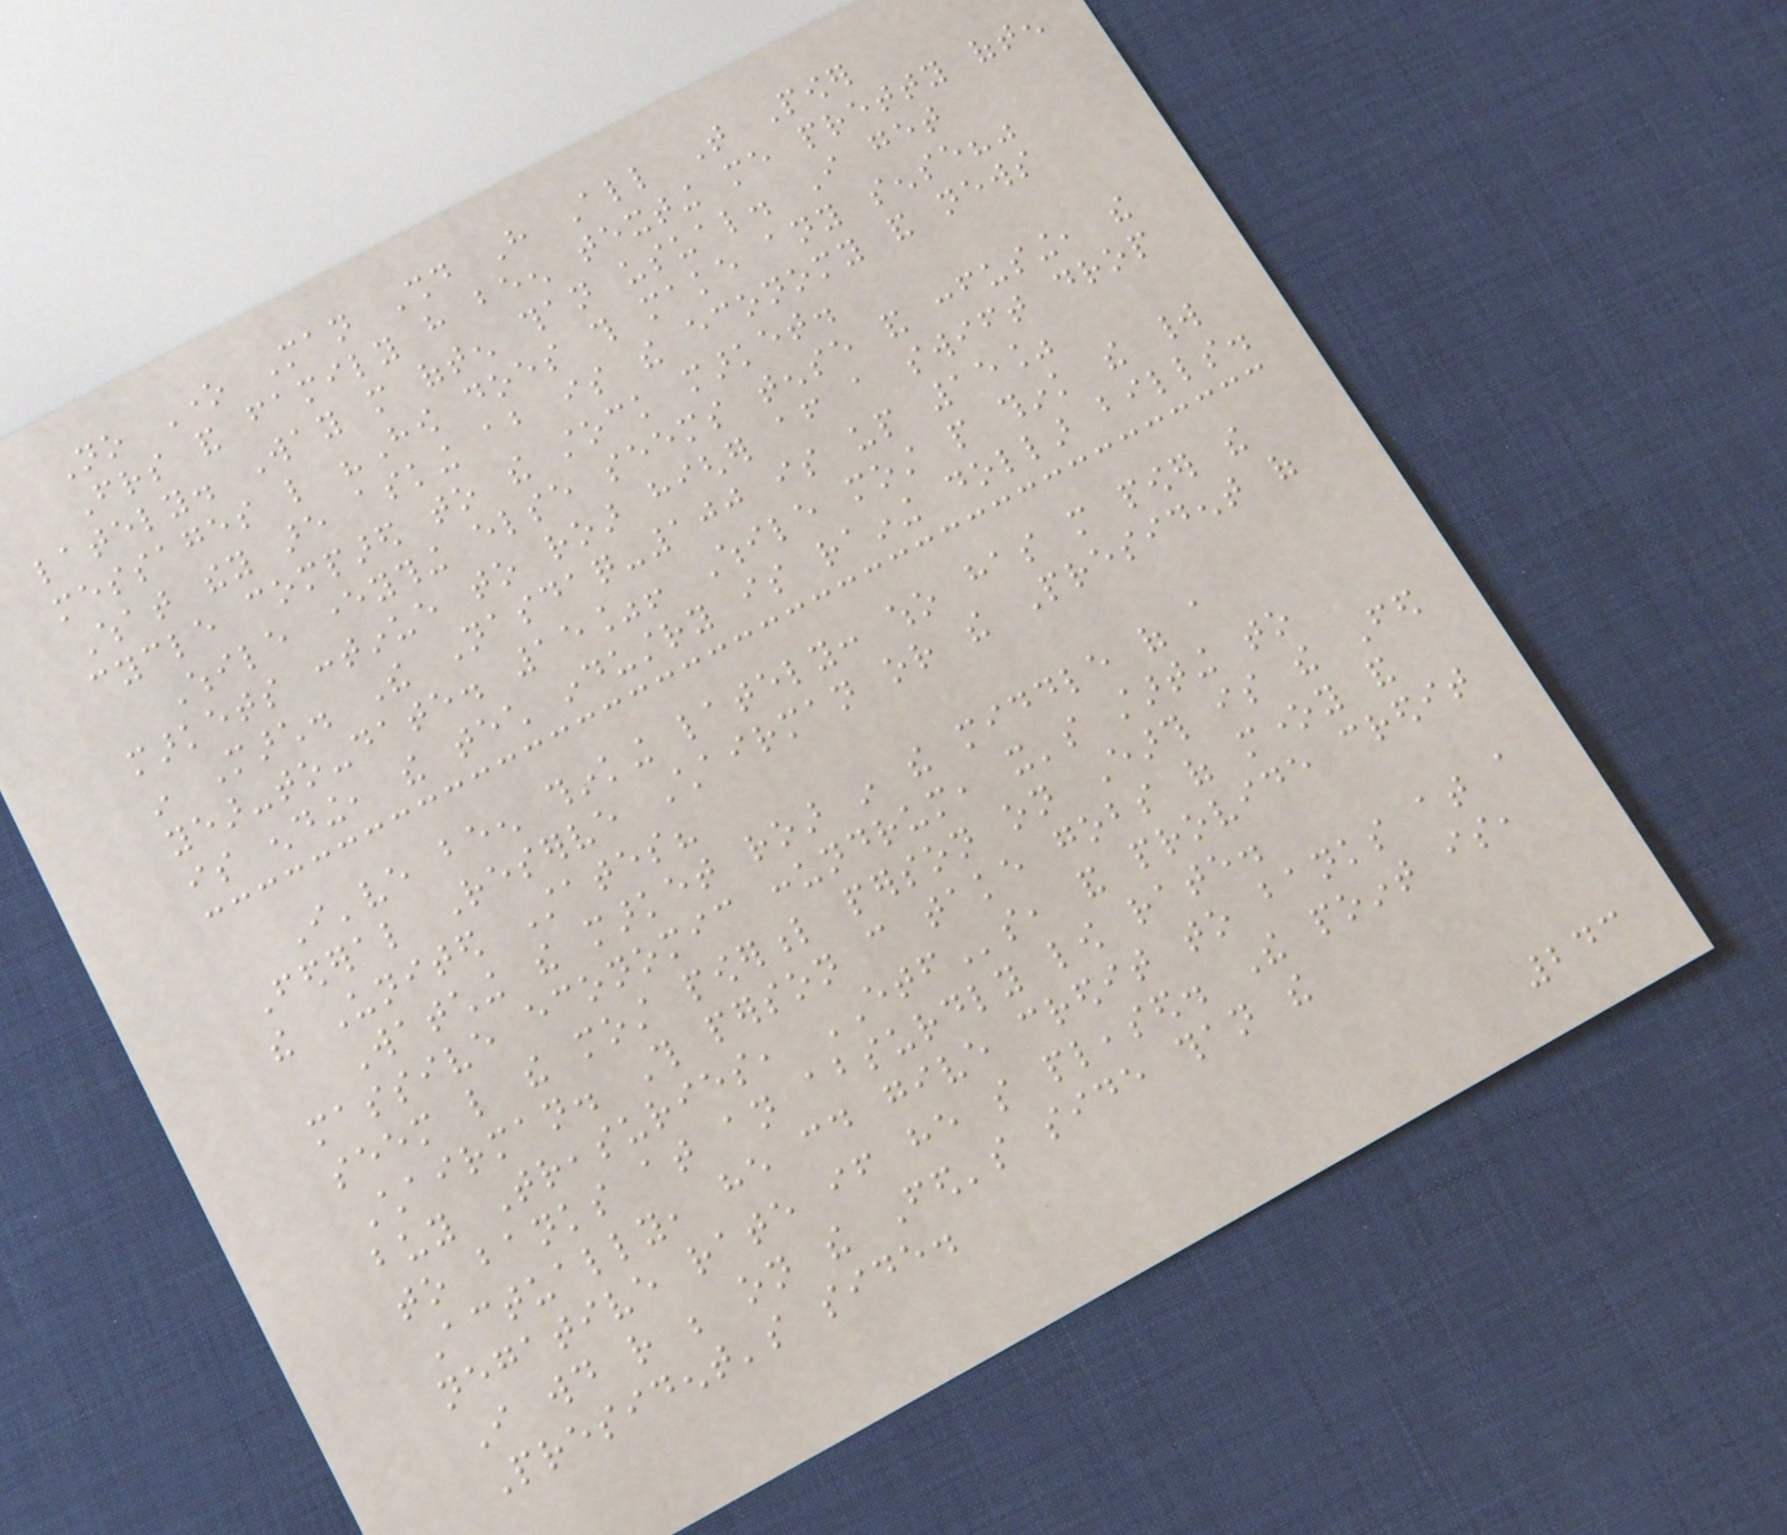No One Man Should Have All That Power
Friends and family have been texting me pretty often
lately. Way more often than usual. I get
messages like "How does this make any sense?"
What they are asking about is the economy and news
cycle compared to the stock market.
While everything else seems tense and confusing, the
markets continue to roar higher after a swift drop
in March. The Nasdaq-100 is up 15%
year-to-date. 15%! While most people think the world
is ending, the tech industry is raining dollar bills.
I've been thinking lately: who has more power the
Federal Reserve Chairman or the President of
the United States?
Watching the market roar in the middle of a
massive economic conundrum, it's starting to
seem like the most powerful person on Earth is the Fed
Chairman. This person can take gobs of money and
buy Treasuries, ETFs, and provide credit
to banks at an absurdly low rate.
Actually, he could give credit to banks at a
negative rate if he so pleased. The point is,
I would rather be on the Fed's side than the
President's side.
243
